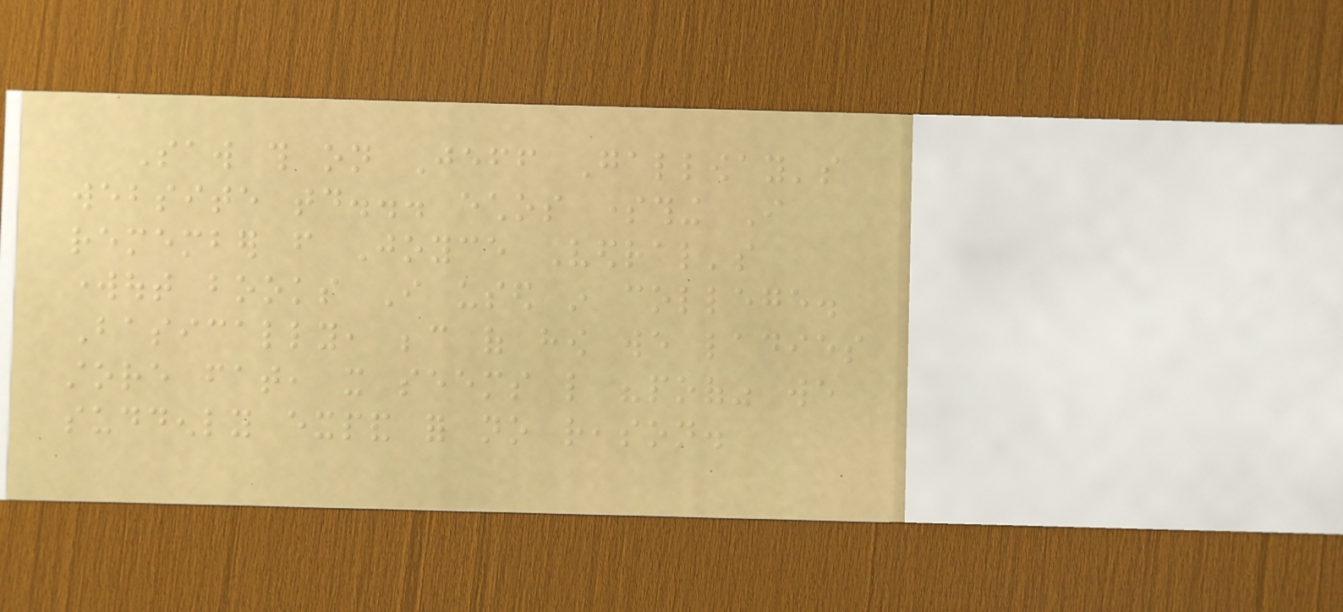Saw this on Jeff Galloway's
website today... echos something I
remember from Joyce Vedral's
workout books I used in college.
Basically, because of how we ladies
store fat, it seems like "poof" we
suddenly expand for no reason.
